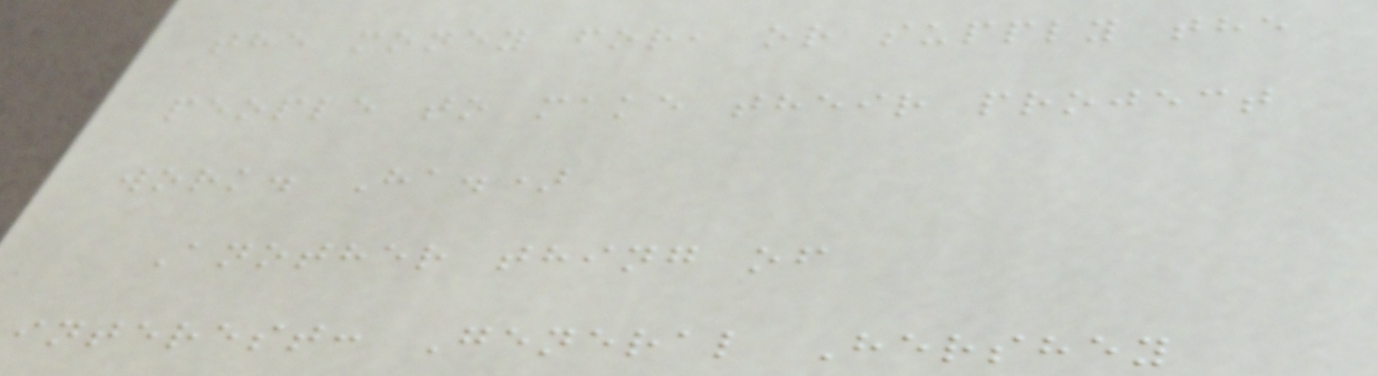the money for, or supply the
people to make their project
work. Ha.)
Another thing of
interest: General Hershey
